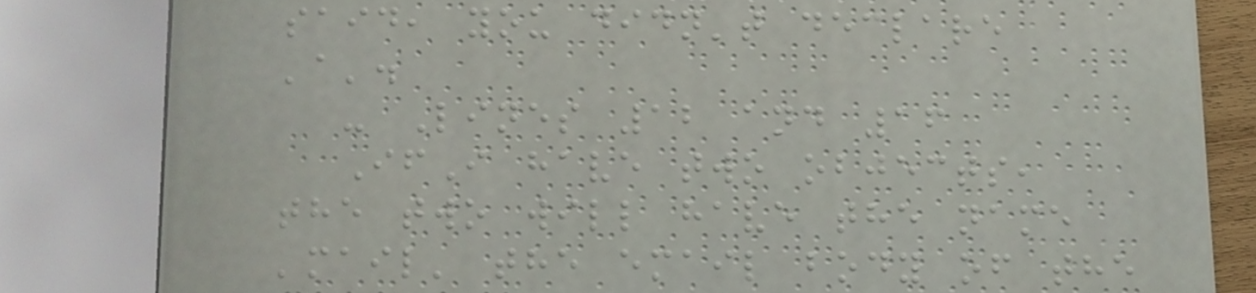said, you didn't declare
'a'.
- Lines 12 and 16
IfI have two objects,
the two will have the name
'mail' the email body of the
